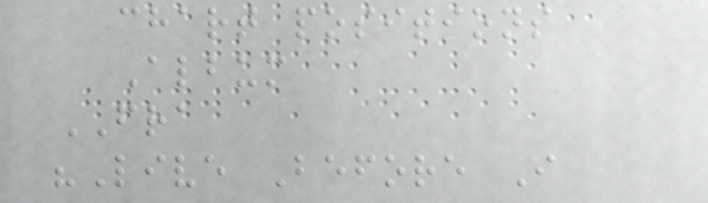chart positions
Album
FRA
"Live Before I
